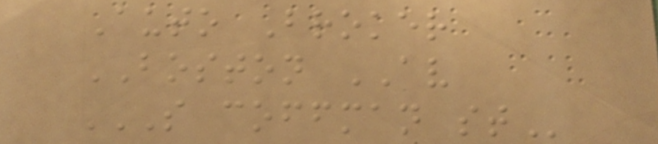Auto Broker
BOSTON AV
S COFFMAN ST
